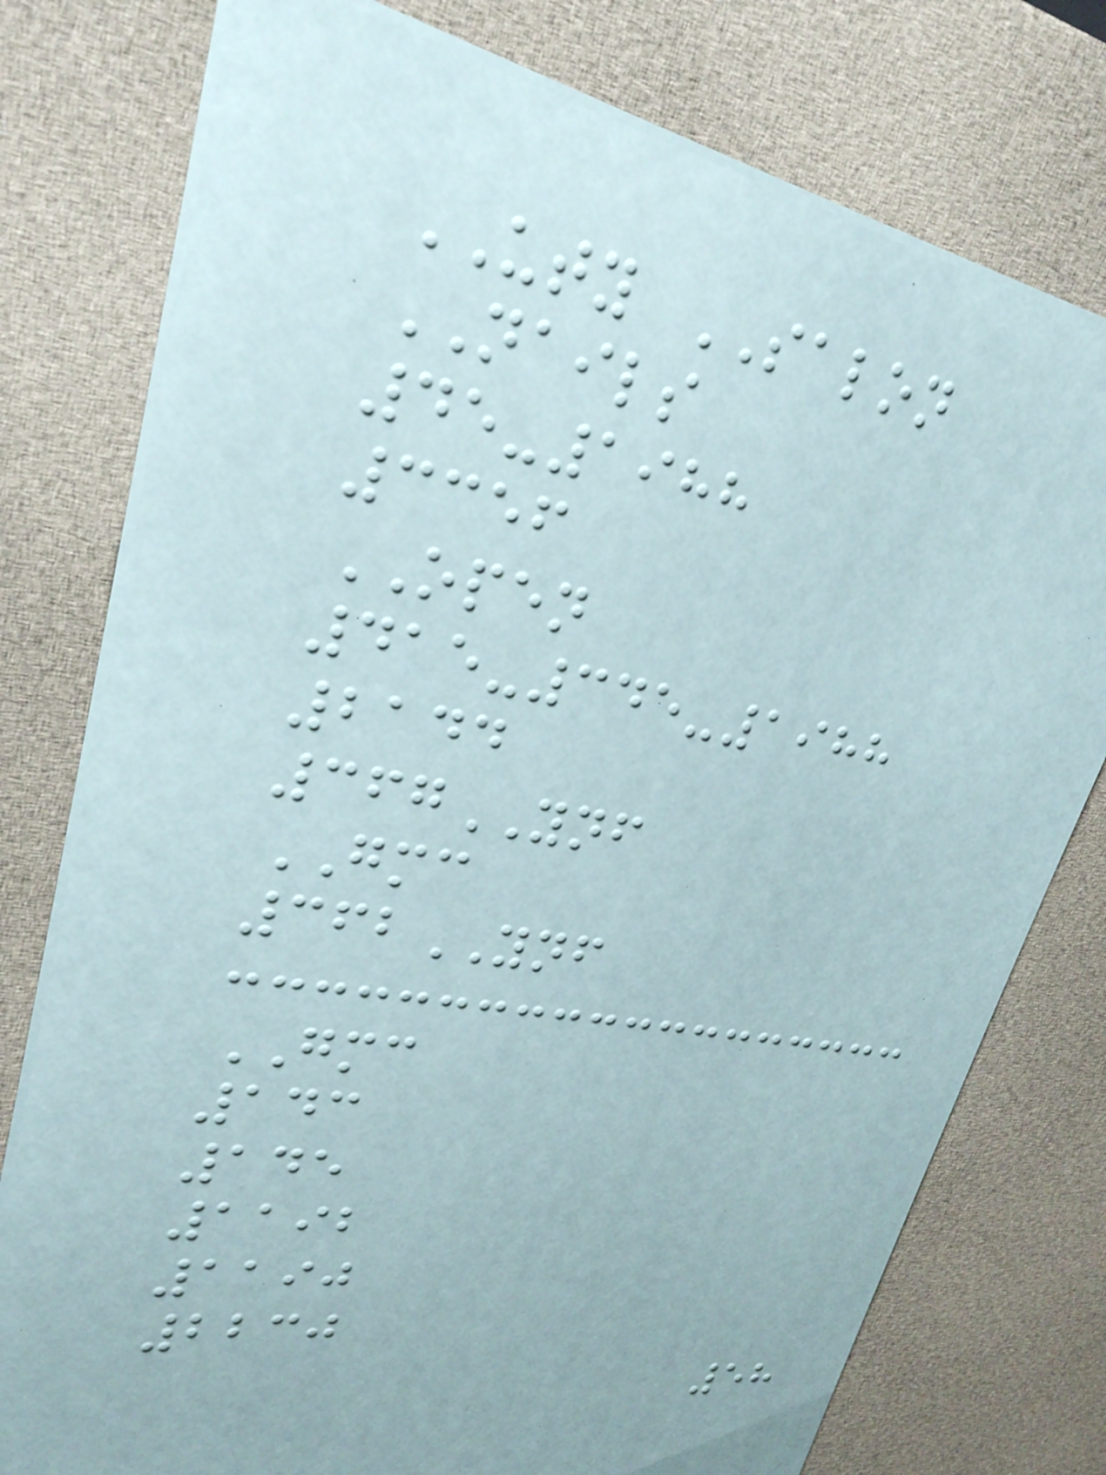UTY SALON
NAILS
45-1988
3356
OPEN
415-345-1988
2144
367YNF
GMC
362YNF
GMC
143
145
1192
1190
2230
58
